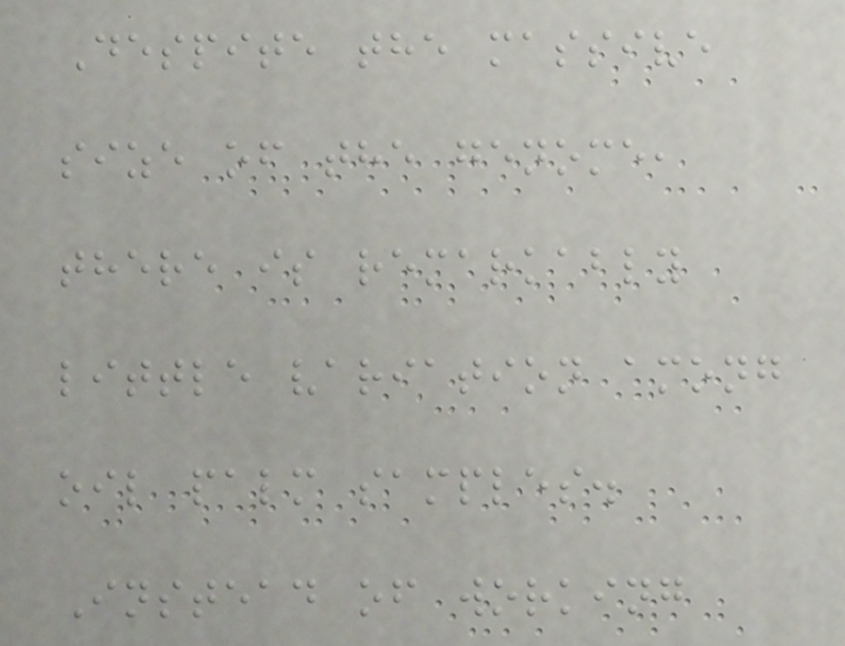Despite the massive
size of the genome,
there is remarkably
little variation among
oil palm samples.
Instead of working
